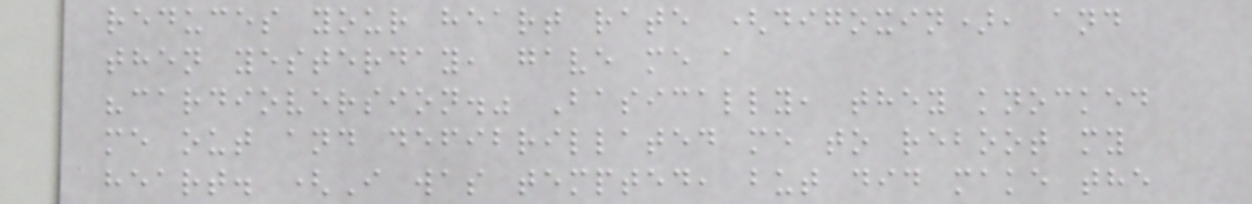reduces your heart rate (digoxin), and
then yesterday, gave me a
"cardioversion." Basically, they knocked
me out and defibrillated me to reboot my
heart. (I was tempted, but did make the
